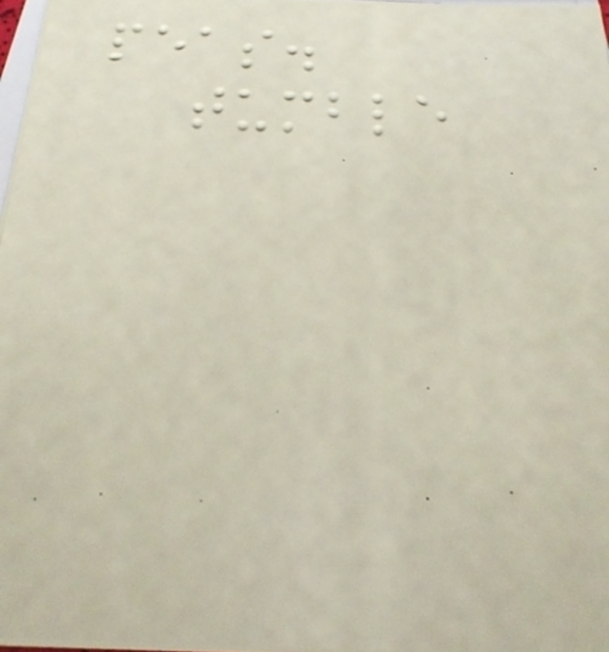peas.
tumble
